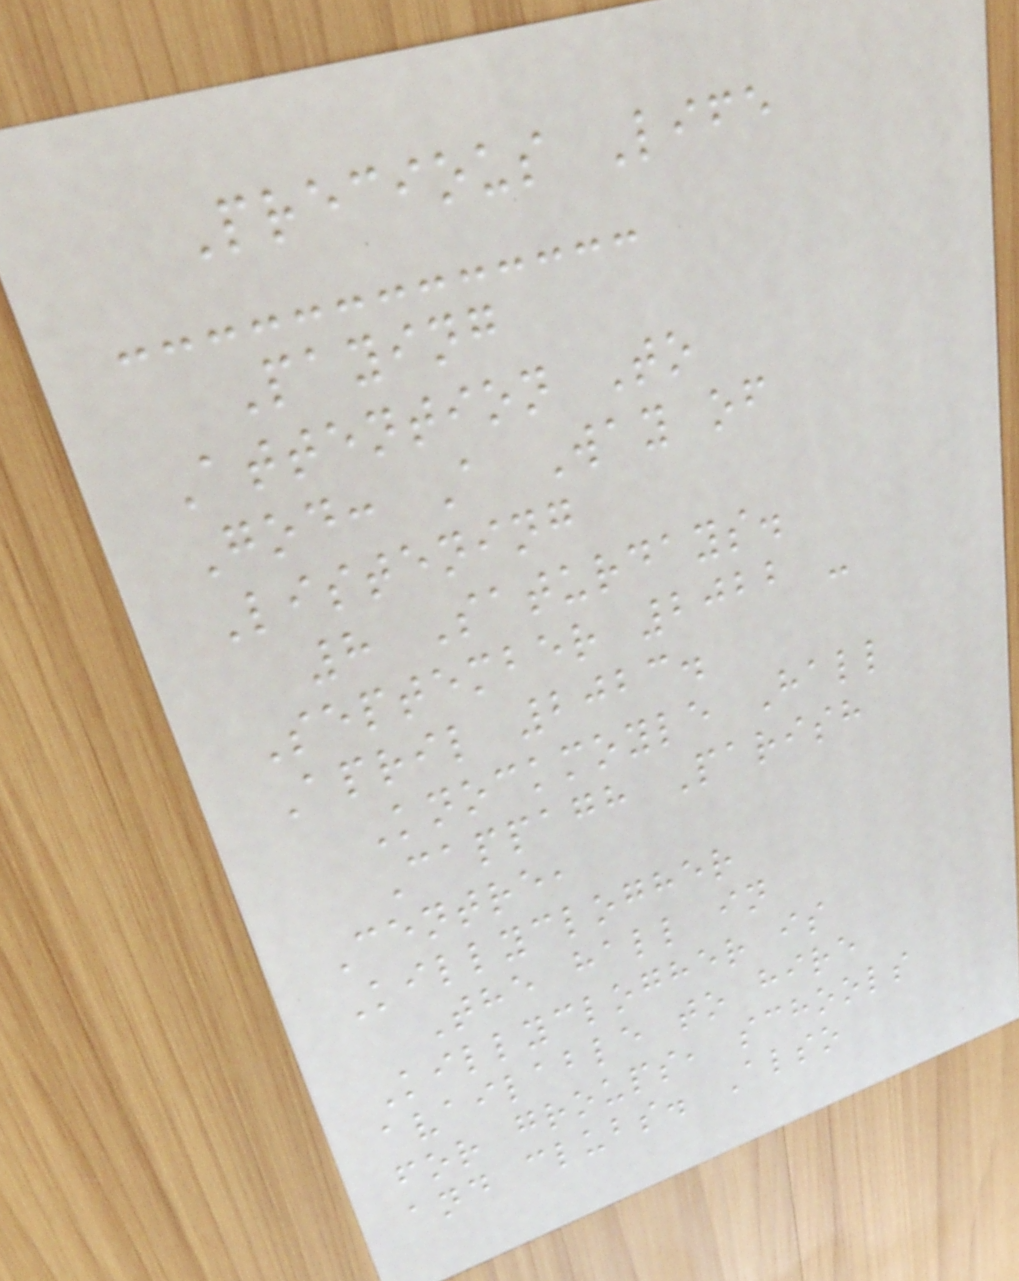Precious Life
Paying
Attention To
God: A Way of
Listening
8 Saturdays.
September 2022 -
April 2023.
Knockmoyle Hall
Cappagh Parish
Centre,
Killyclogher
The hall in
Killyclogher is
available to hire
for groups, schools
and clubs. Also
